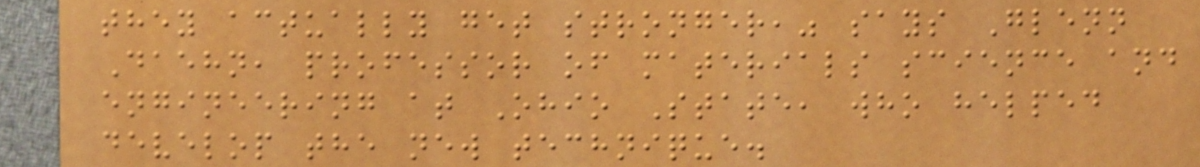they actually get stronger," says Glenn
Daehn, professor of materials science and
engineering at Ohio State, who helped
develop the new technique.
